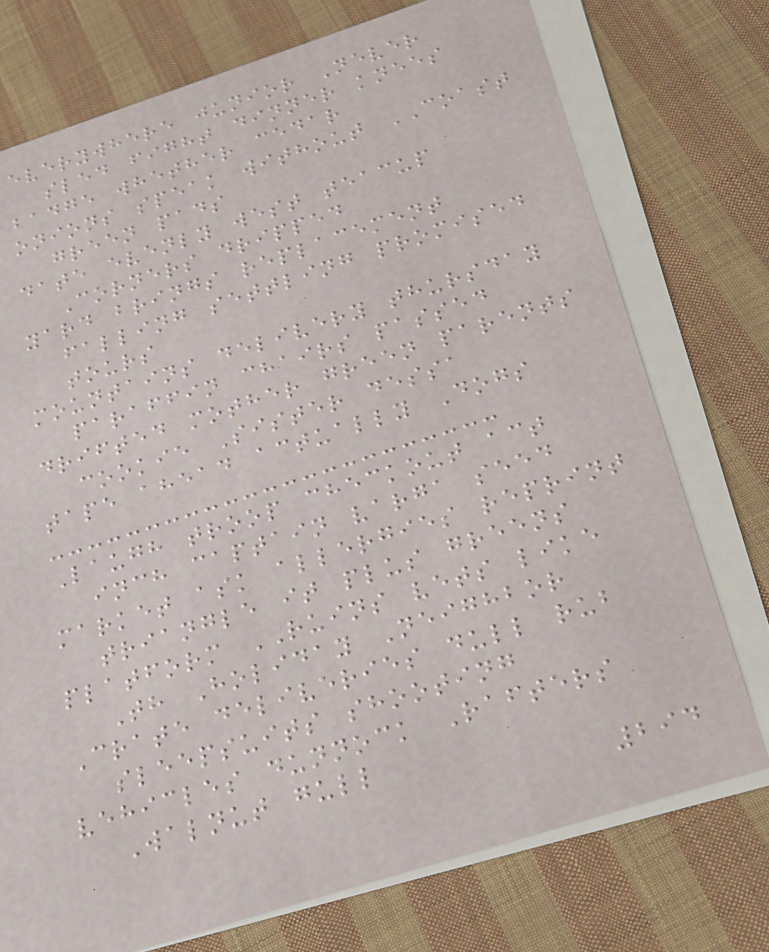everywhere junior Never
sled fight dinner knees
badge whether cedar
onions speak without COAST
green pads
date evenly west teacup
Corners dripped
yard brings replacement
falling settling promised
tours
mountains delivery thursday
paraffin chairs passed
drifted mother green parents
cookie Sister dessa
tape ahead actually Dogs
Laugh troop checkout act
inch captain varga seed
market ask allergies reprint
triangle it plus greens
platform RUINS vets like
Th Holiday Neighbor
Crate deliveries dull rub
sleepsuits shooting
vehicles dunnock Rafters
Walnut gull
294
